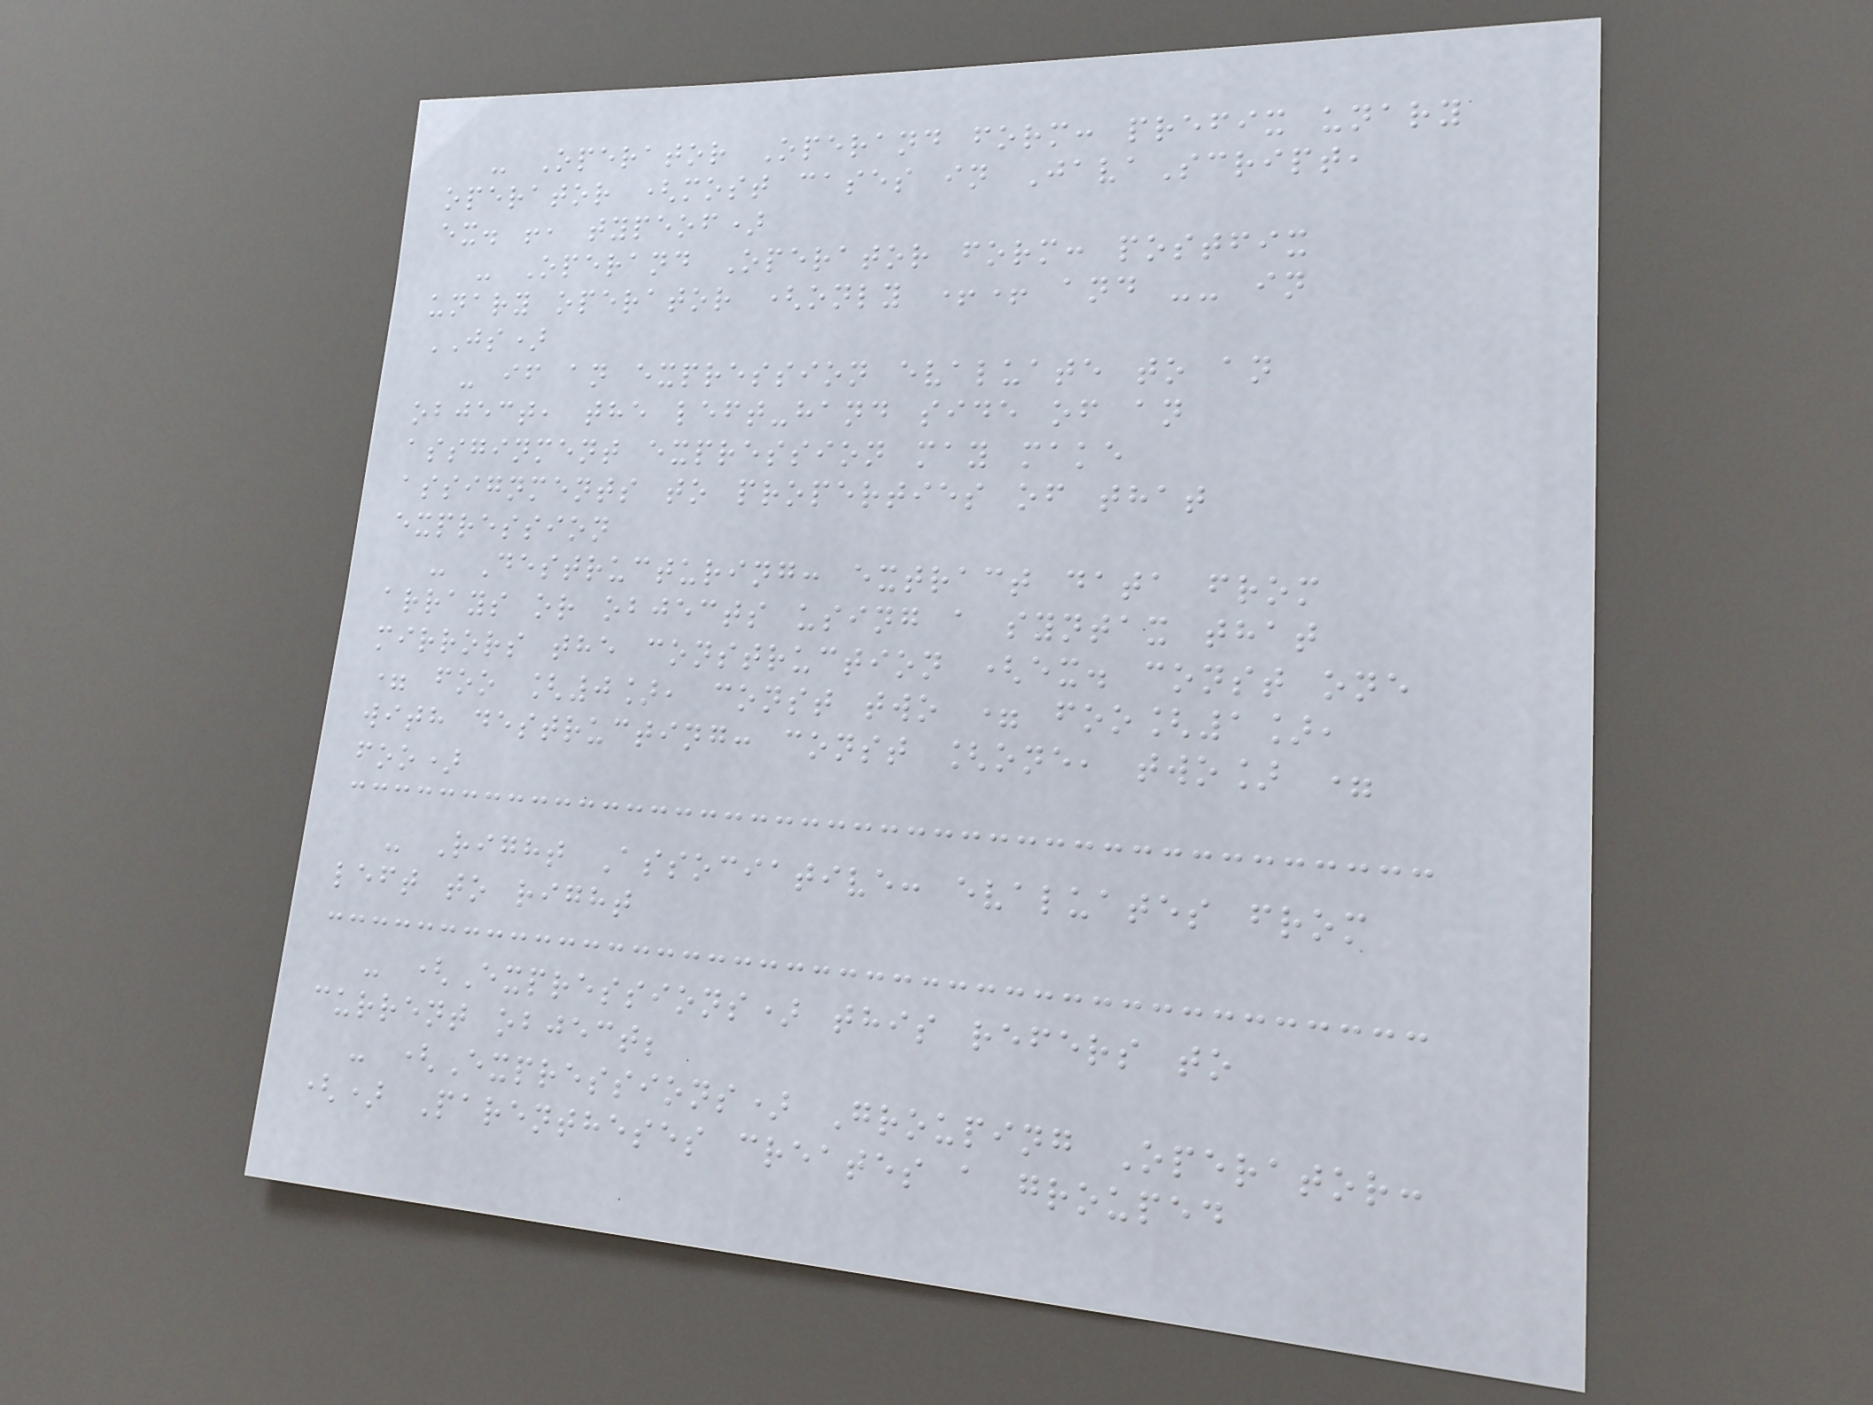- Operator Operand form: prefix unary
operator (most cases in JavaScript,
ex. !, typeof)
- Operand Operator form: postfix
unary operator (only ++ and -- in
JS)
- if an expression evaluate to an
object, the left-hand side of an
assginment expression may make
assignments to properties of that
expression
- Destructuring: extract data from
arrays or objects using a syntax that
mirrors the construction (ex. const one
= foo [0], const two = foo[1],
with destructing: const [one, two] =
foo)
- Right Associative: evaluates from
left to right
- (Expressions) this refers to
current object;
- (Expressions) Grouping Operator:
() Parentheses creates a grouped
